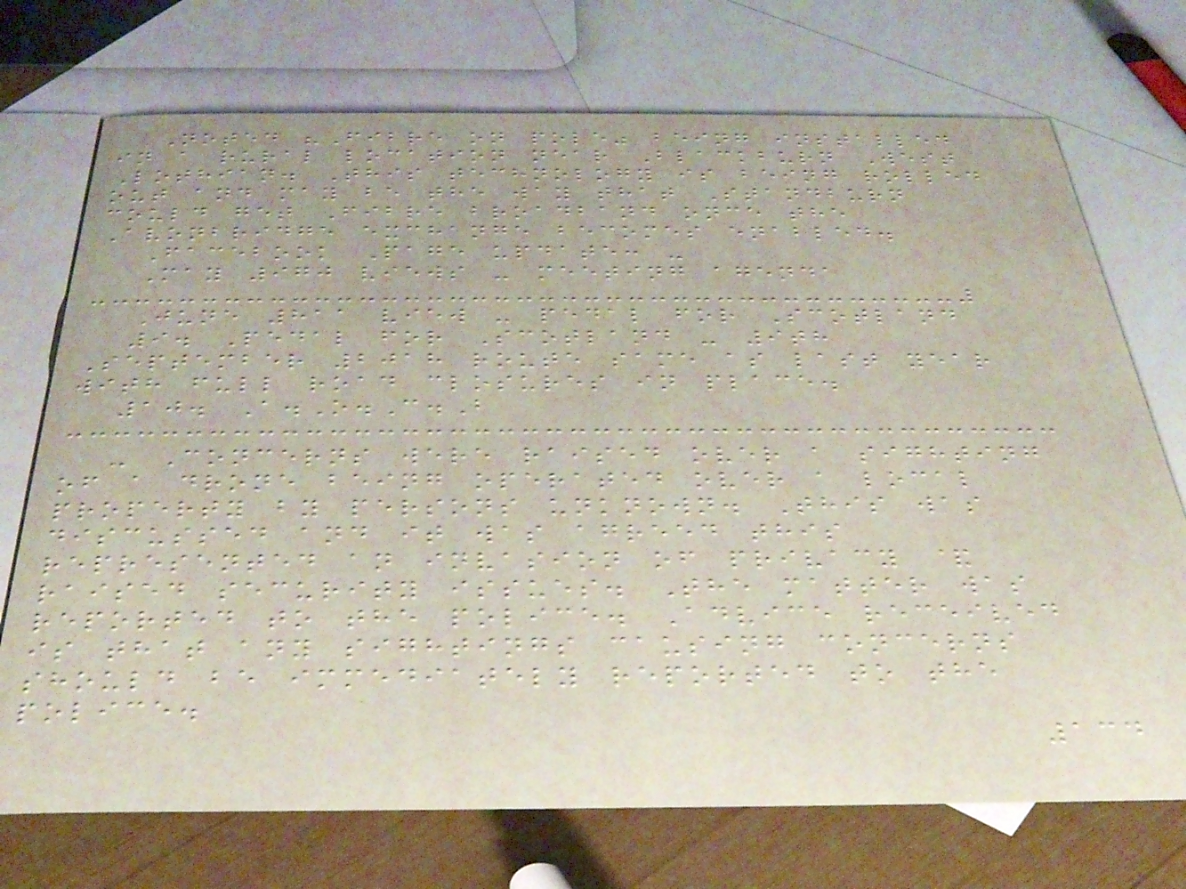Noted "Fibre on pole" being installed
in a rural location near Blackburn West
Lothian. This technology is being rolled
out and may be the way that Standburn
could get Fibre broadband once the
Avonbridge exchange becomes enabled.
Facebook Page update: -
May 970 views - meeting agenda
June 811 view - pedal for Scotland
9. Pedal for Scotland - 9th
September 2018 route same as last year
with full road closures in place.
10. A.O.C.B
- Concerns were raised over a sighting
of a drone being operated over a local
property by persons unknown. This was
discussed and it was agreed this
represented an invasion of privacy &
raised security issues. The matter was
reported to the police. Advice received
is that any sightings causing concerns
should be immediately reported to the
police.
134
